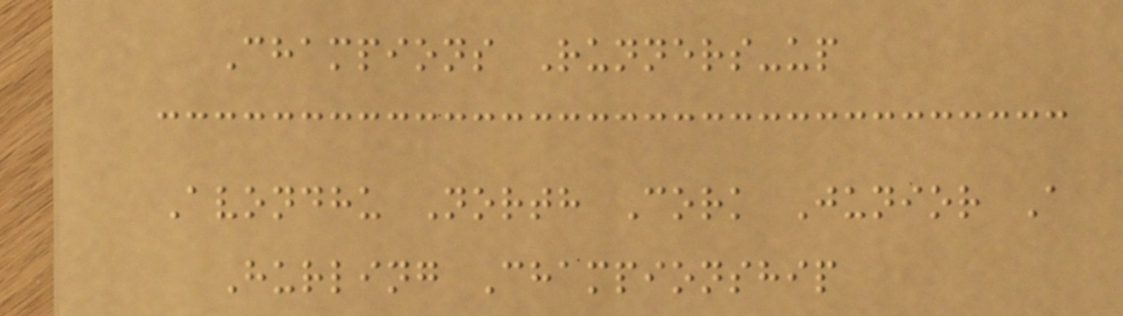Champions Runners-up
Avondhu North Cork Junior A
Hurling Championship
